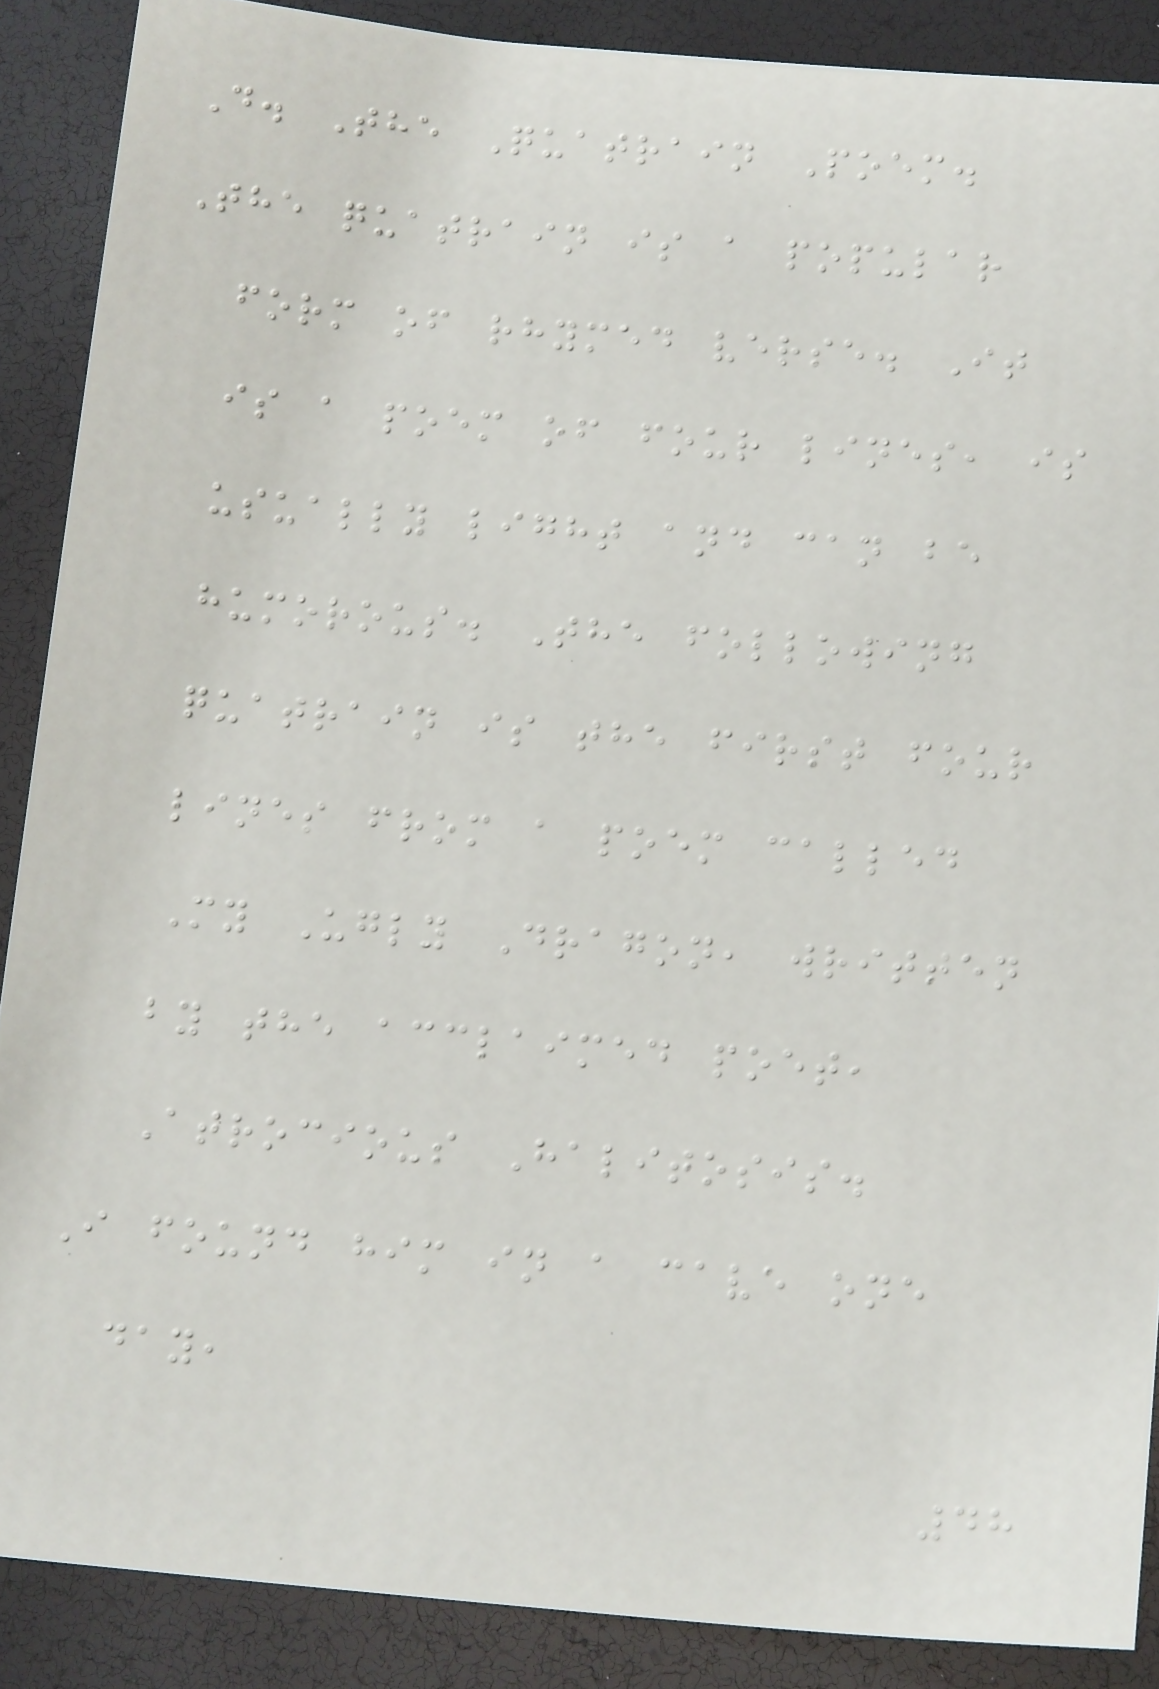D. The Quatrain Poem.
The quatrain is a popular
form of rhymed verse. It
is a poem of four lines, is
usually light and can be
humorous. The following
quatrain is the first four
lines from a poem called
My Ugly Dragon, written
by the acclaimed poet,
Atrocious Halitosis.
I found him in a cave one
day,
48
